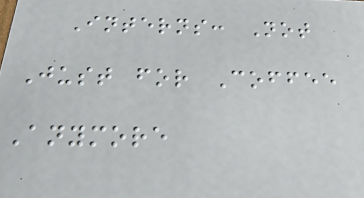Interns: Not
Just for Coffee
Anymore
